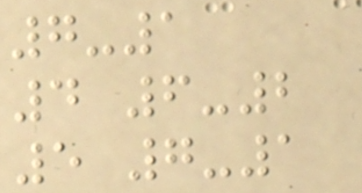7-1
4 6-2
5 7-1
